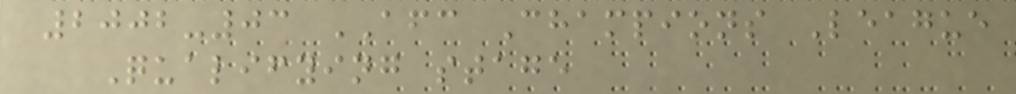2002-03 AFC Champions League
Qualifying stage
